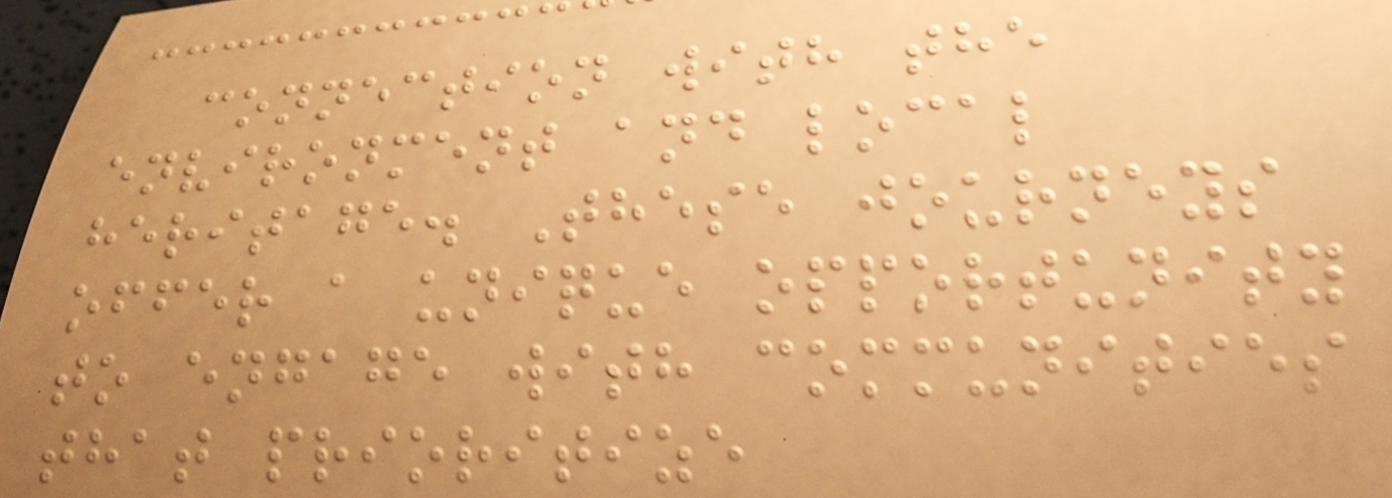connection with the
environment and local
heritage. These journeys
offer a unique opportunity
to engage with communities
that prioritize
